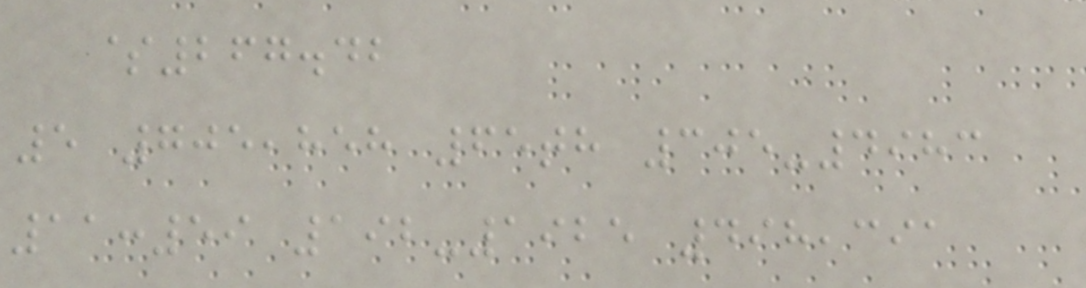$267.42
5 705,858 65th 305-4983
11:59 192-1925 498,391
